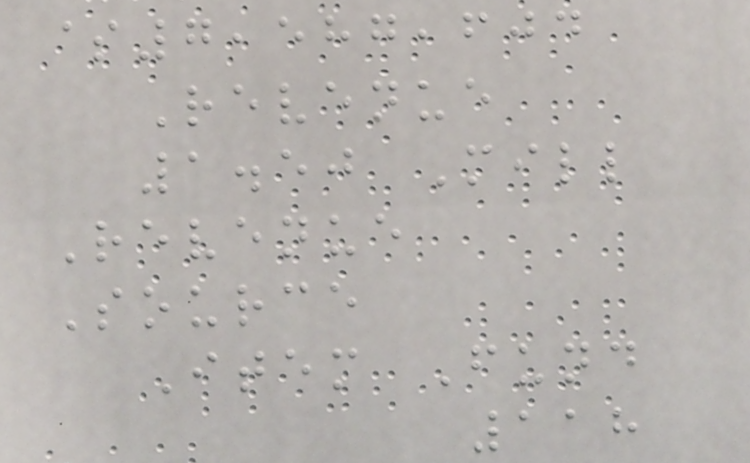$7,587,604
Revenue
1.50 Mill
Revenue
Source
Item Fund
118
